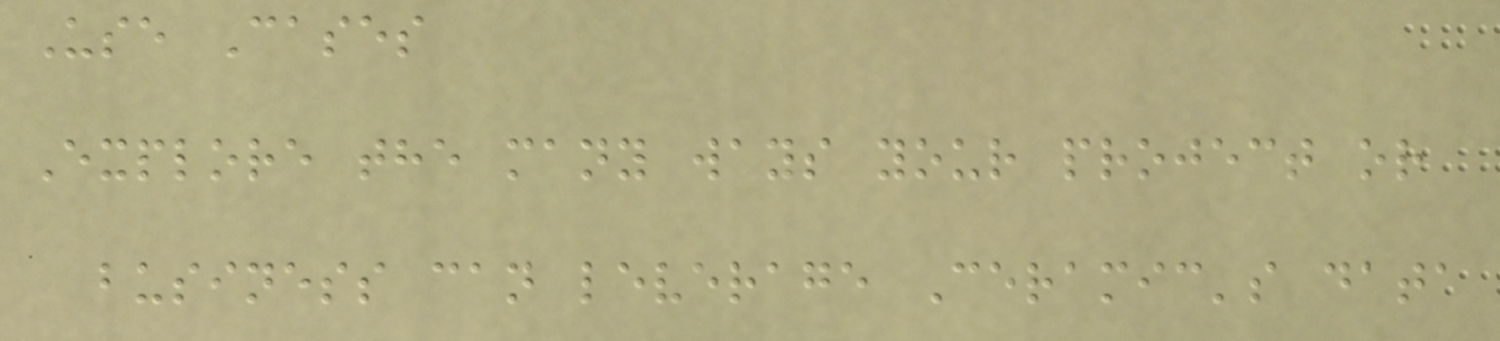Use Cases
Explore the many ways your project or
business can leverage Ceramic's data
